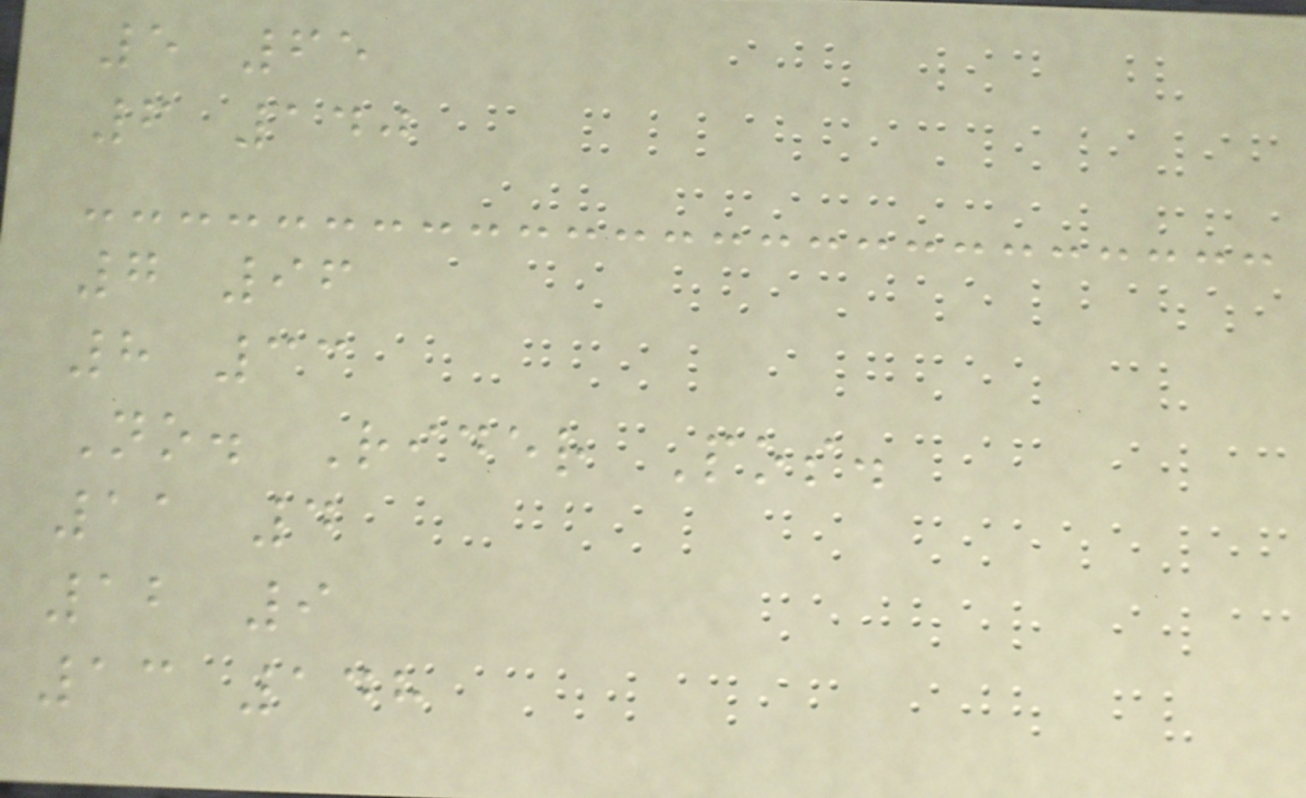5 65
6 140
7 96
8 33
No. Rider Pos.
11 4
12 9
13 148
